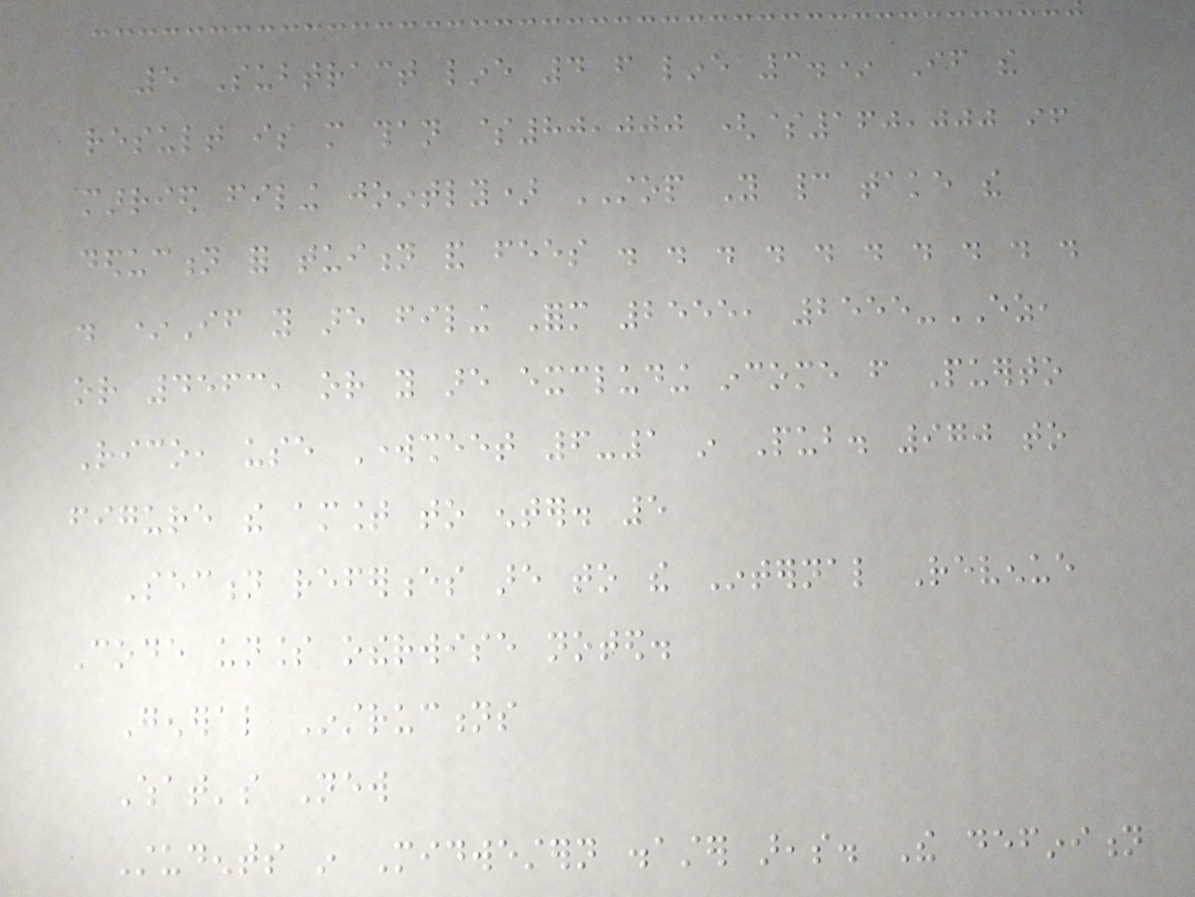5 Subtract line 4 from line 3.* If the
result is more than $80,000 ($160,000 if
married filing jointly) STOP You cannot take the
deduction for tuition and fees . . . . . . . . . .
. *If you are filing Form 2555, 2555-EZ,
or 4563, or you are excluding income from Puerto
Rico, use Worksheet 6-1 in Pub. 970 to
figure the amount to enter. 5
Section references are to the Internal Revenue
Code unless otherwise noted.
General Instructions
What's New
Students in Midwestern disaster areas. The definition
